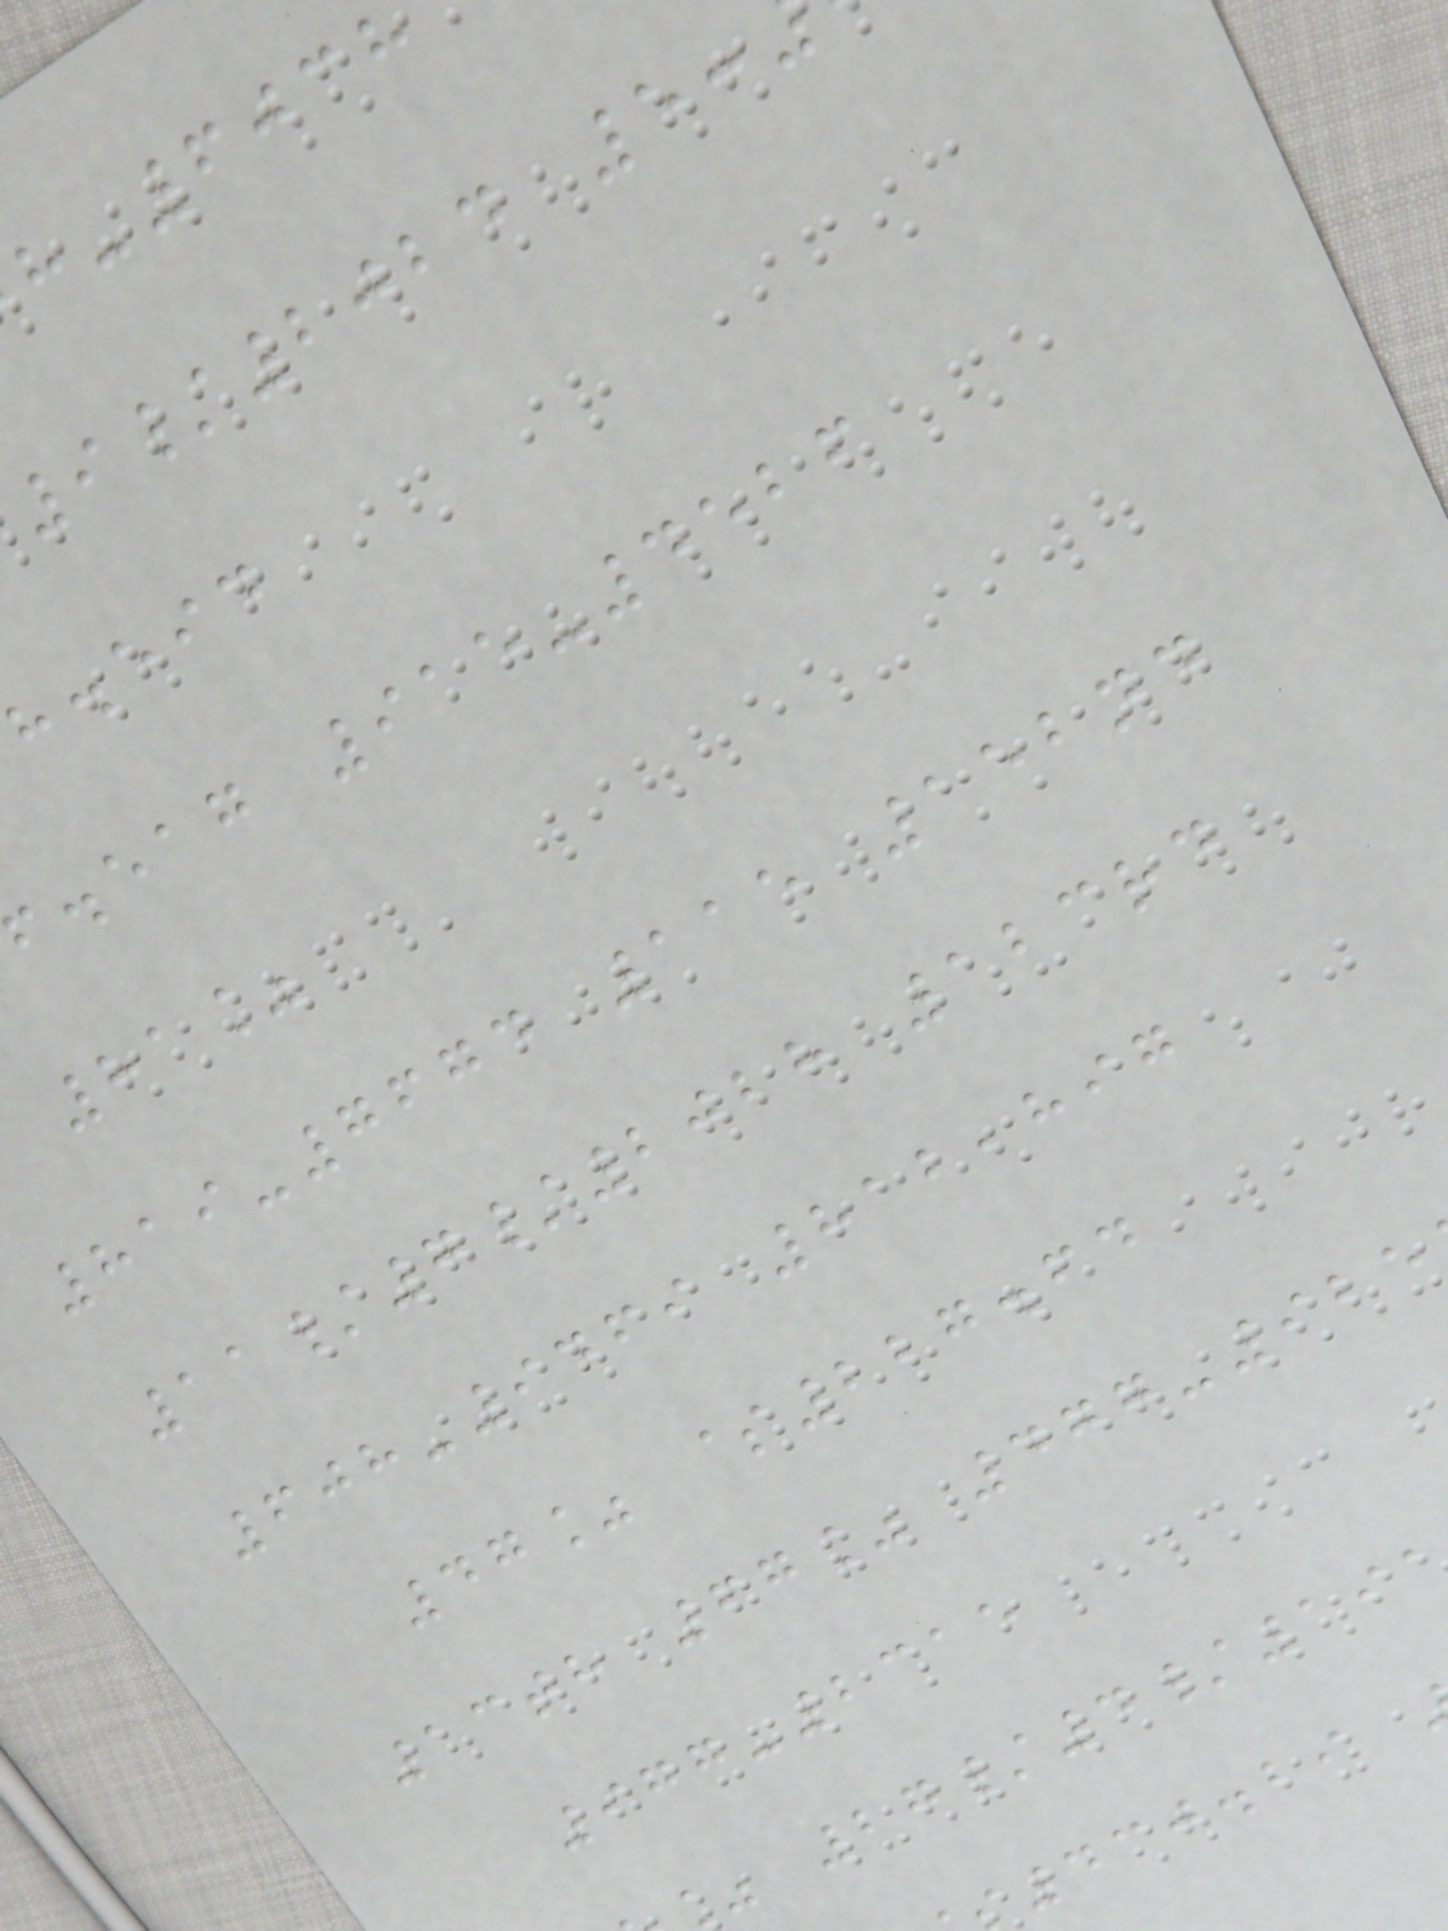-6038
9/2024 5:
h.eid
f.eag 915-4526
81%
819-7674 115 152nd
11/7/2028 123rd
608-9469 812,897
47% $227.64
13th 67% 477-925
977-2315
27/4/19
430.29
